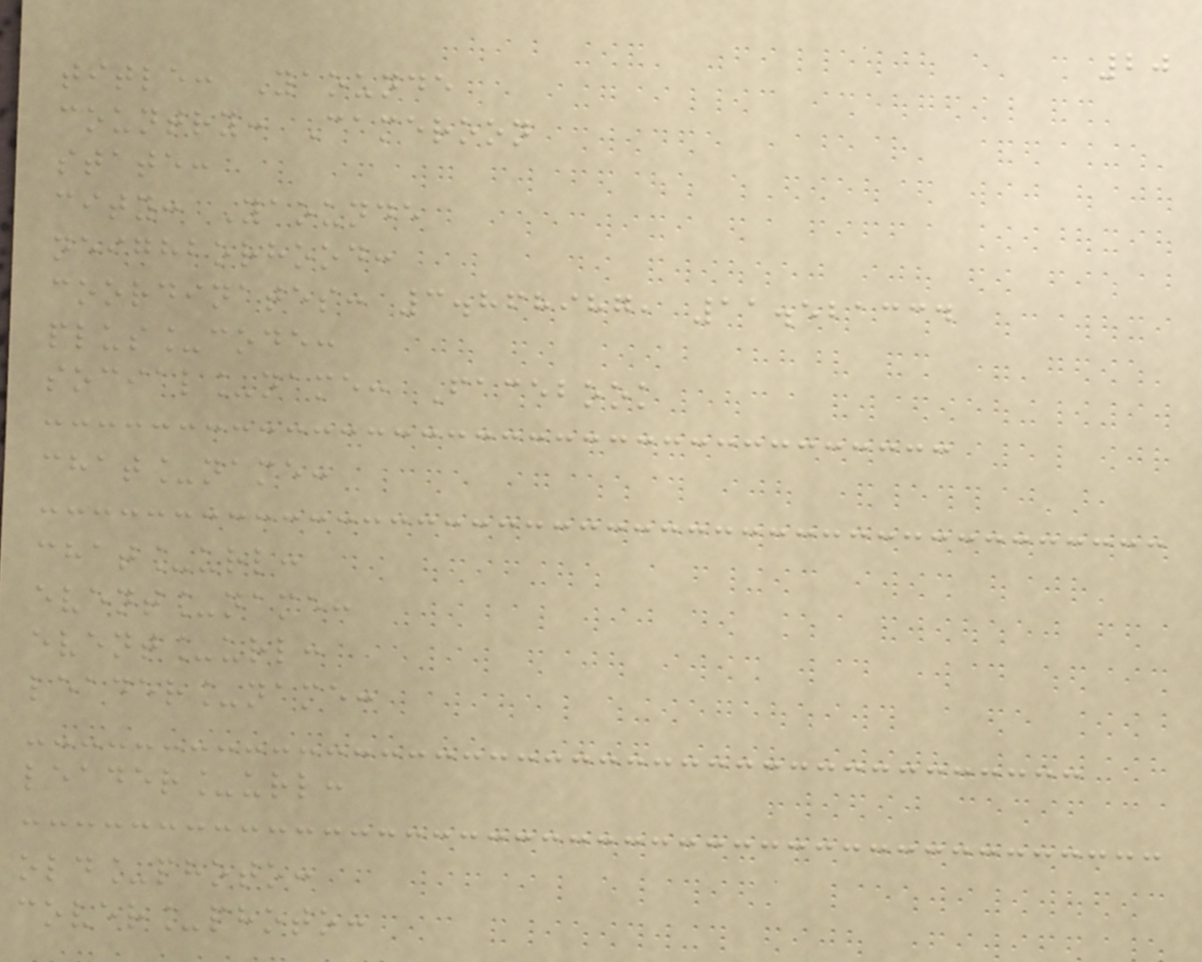20
title: Yaounde
country: Cameroon
state:
city: Yaounde
neighborhood:
coordinates: 3.868987, 11.521334
plus_code:
social_name: Facebook
chat_name:
chat_url:
event_name:
event_url:
leader_name:
leader_url:
old_photo:
cover_photo:
